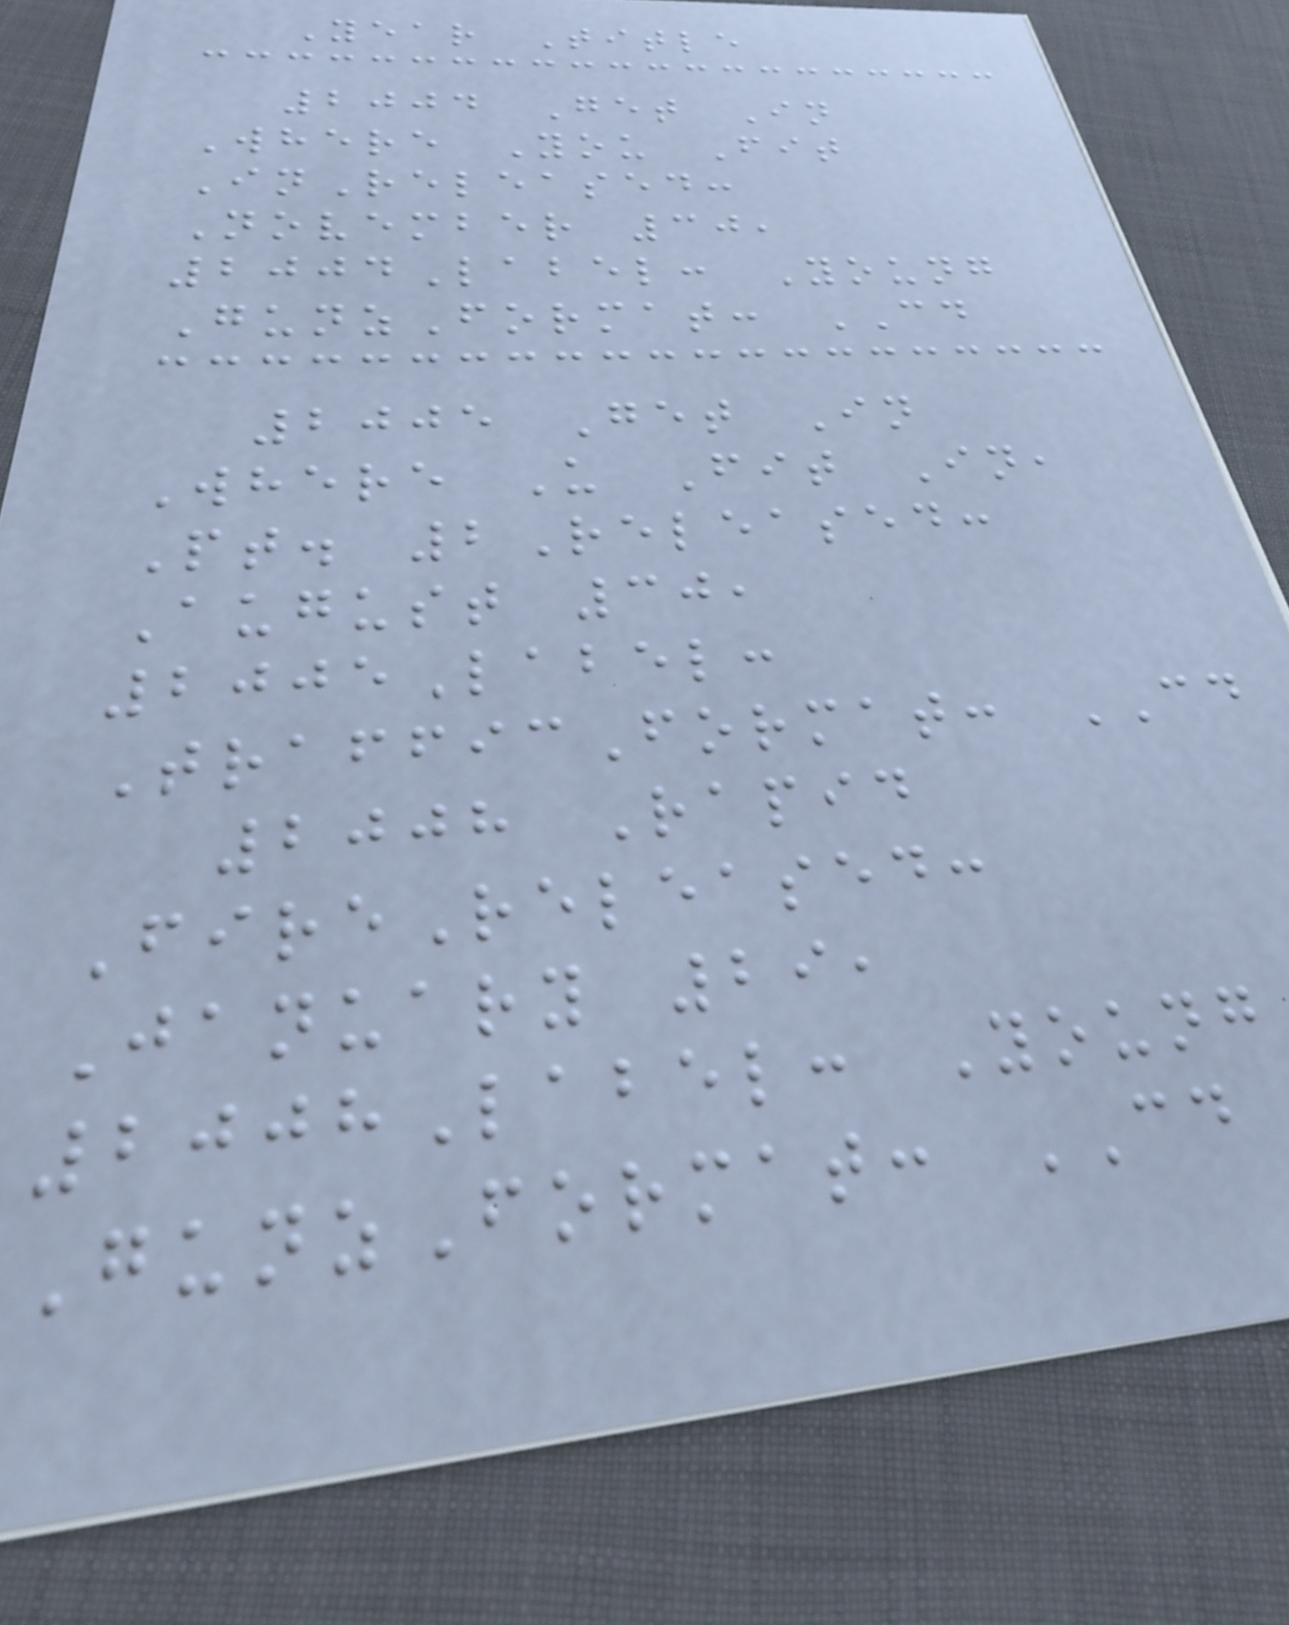Year Title
2004 Get In
Where You Fit
InReleased:
November 30,
2004Label: Young
GunzFormat: CD
2005 Get In
Where U Fit In,
Pt. 2Released:
August 30,
2005Label:
TrafficFormat: CD
2008 Rapid
FireReleased:
January 29,
2008Label: Young
GunzFormat: CD
